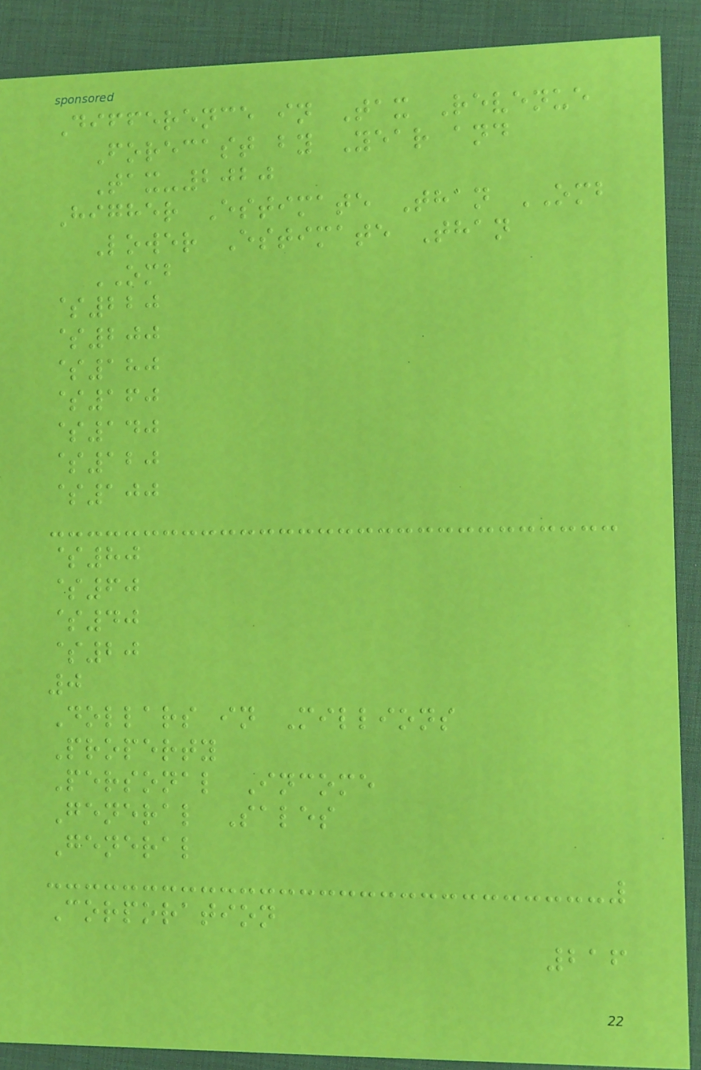Difference in Tax Revenue
Forecast by Year and
Tax-2020
Higher Estimate Than OMB
Lower Estimate Than
OMB
$220
$200
$180
$160
$140
$120
$100
$80
$60
$40
$20
0
Dollars in Millions
Property
Personal Income
General Sales
General
Corporation
216
